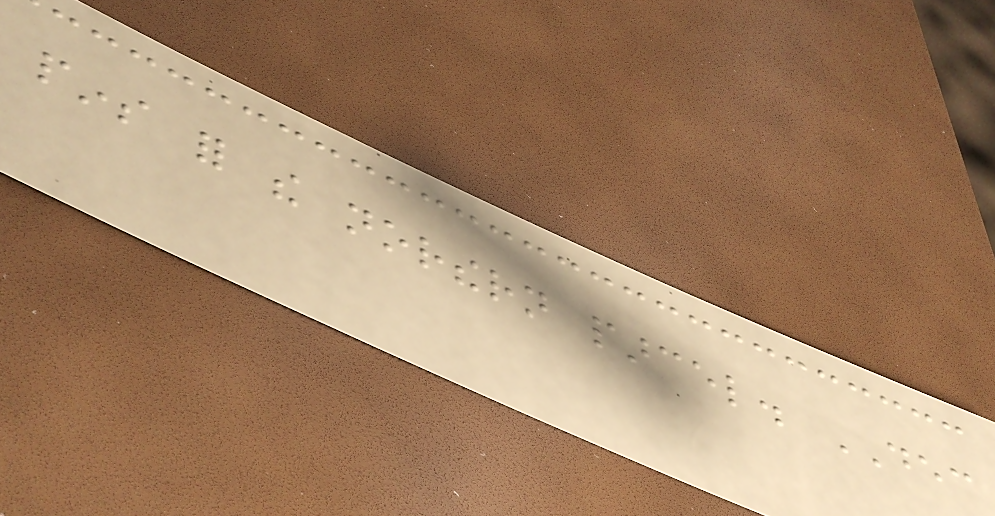pins for the northern parcel. DEC
